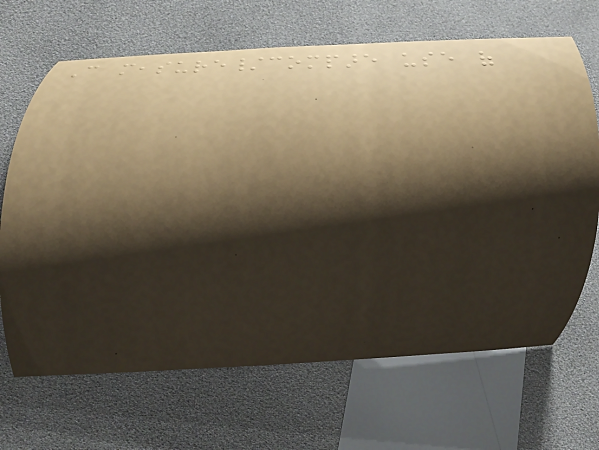Can measure/compare use of
